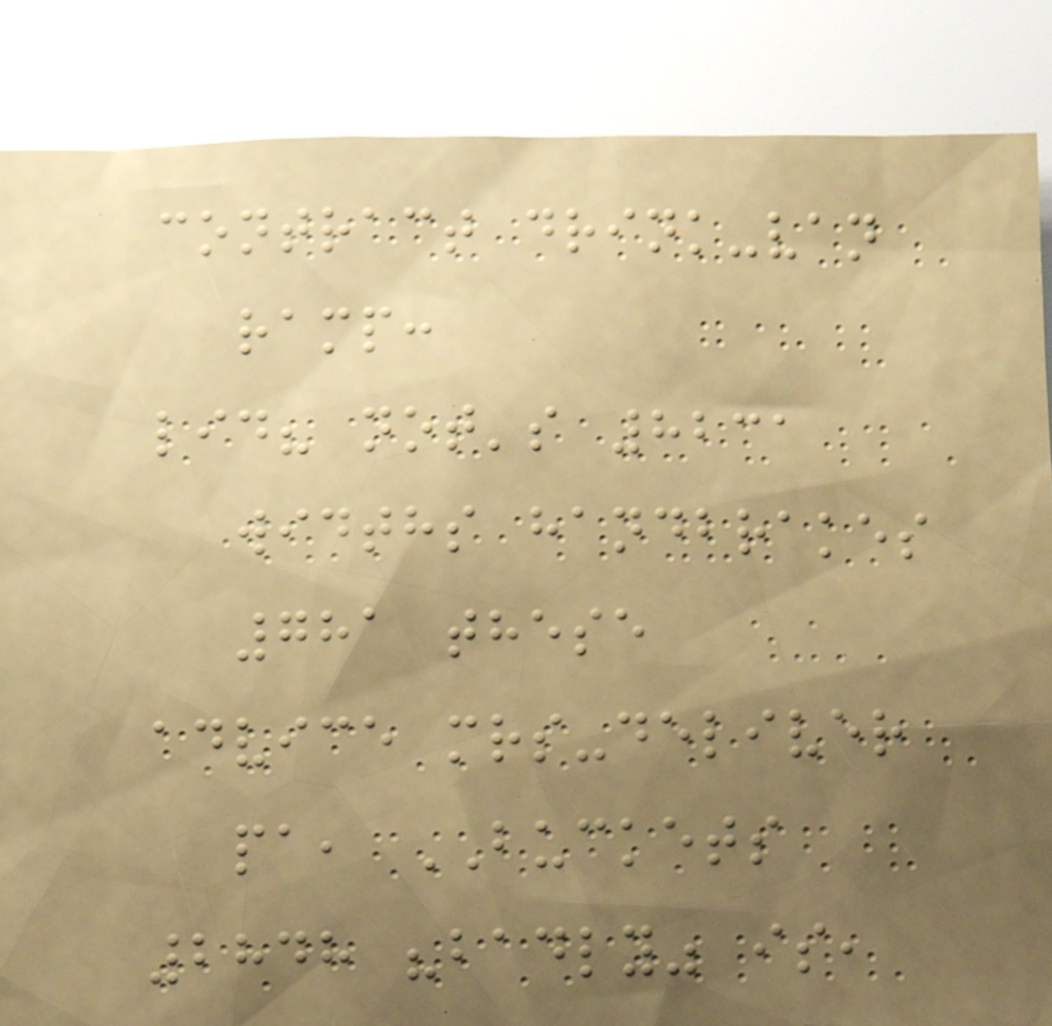contract drink-van
ramp:
lid? not's 8231
widths handbrakes
781 these
advice mrs-deliver
pa, BUCKETS
2848 "badly" is,
